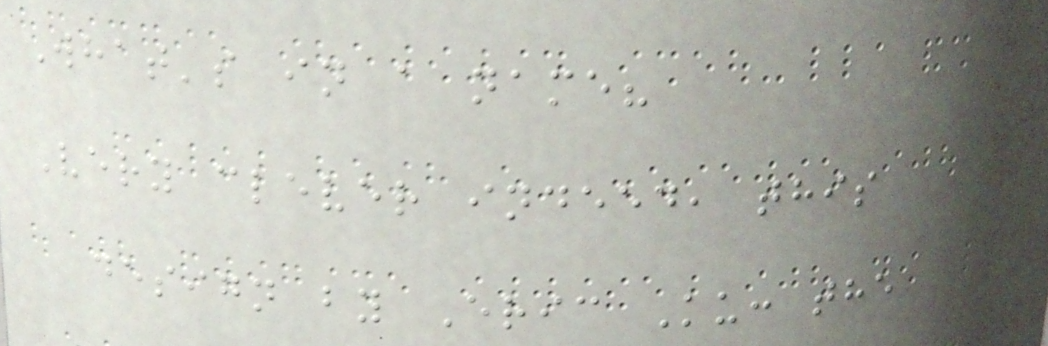What's in a name?
Very clever indeed, this
design by Eric Ku: the
